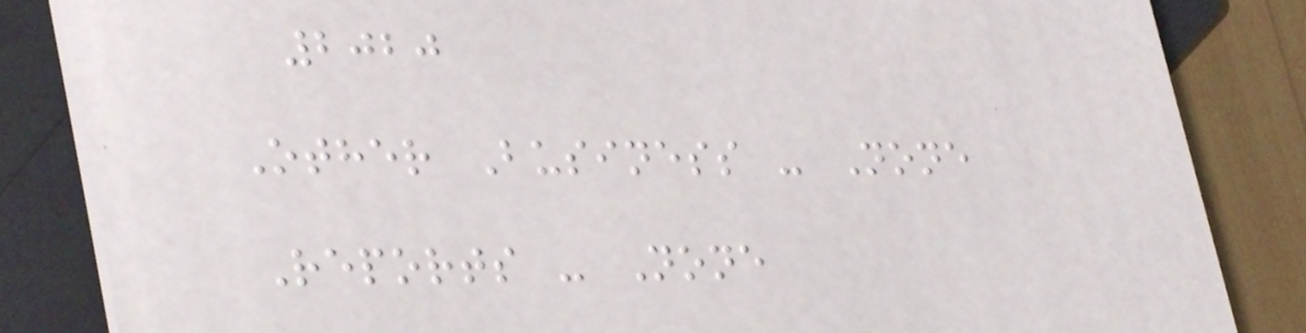2020
Other Business - None
Reports - None
